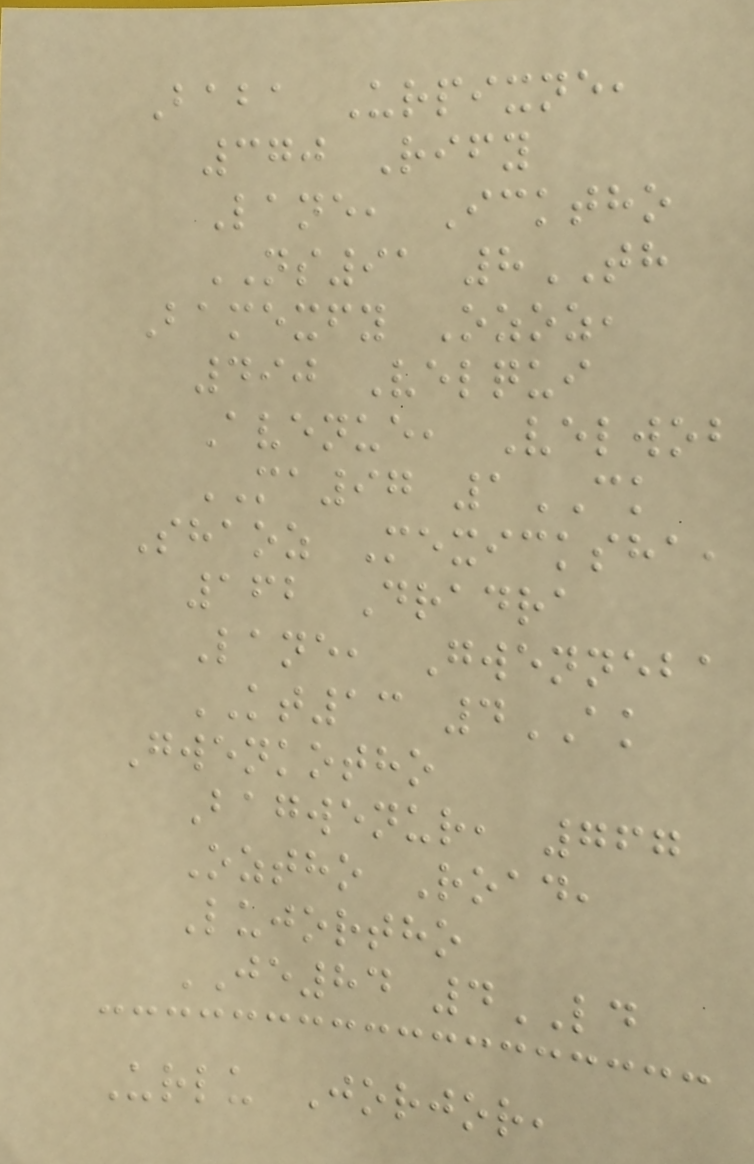Baba Urpixne,
370 Rify
Lane, Icktho
NS91 8TH
Bamexfy Ozoz,
490 Velqui
Avenue, Velwob
MA97 1CK
Shaoz Mexicksha,
162 Dradra
Lane, Gwenneba
KT13 4AK
Gwenkotho
Bagwenur, 767
Oztho Road,
Lujortho
JE84 4LD
Urlu Jorjor,
